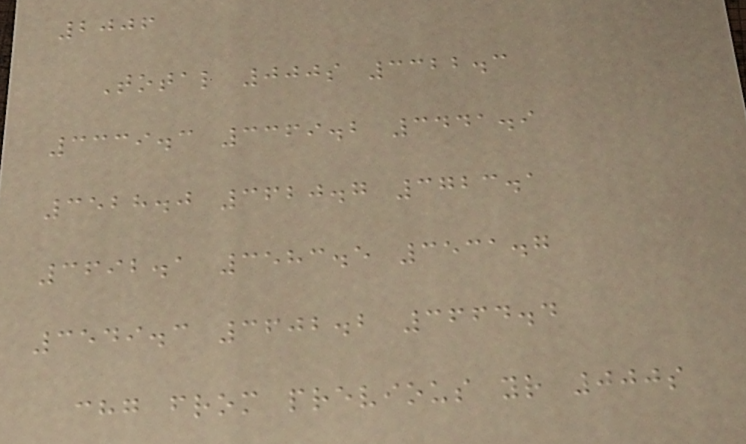2006
Total 000s 3322.3
3339.3 3369.2 3441.9
3528.0 3620.7 3723.1
3692.1 3583.5 3531.7
3549.3 3602.2 3664.4
chg from previous yr 000s
